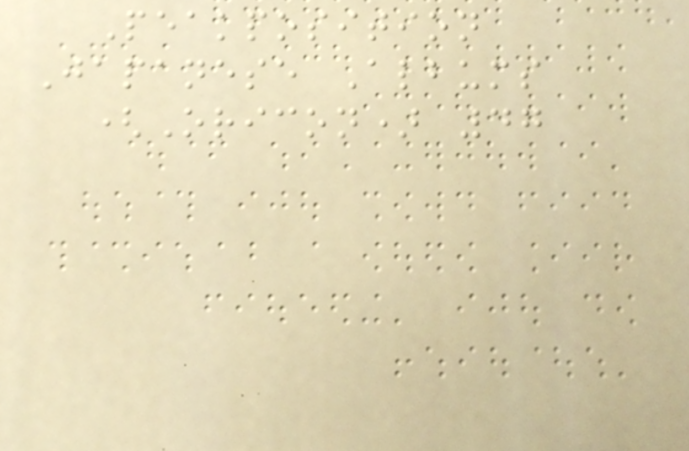Peakposition
Japanese Albums
(Oricon) 47
